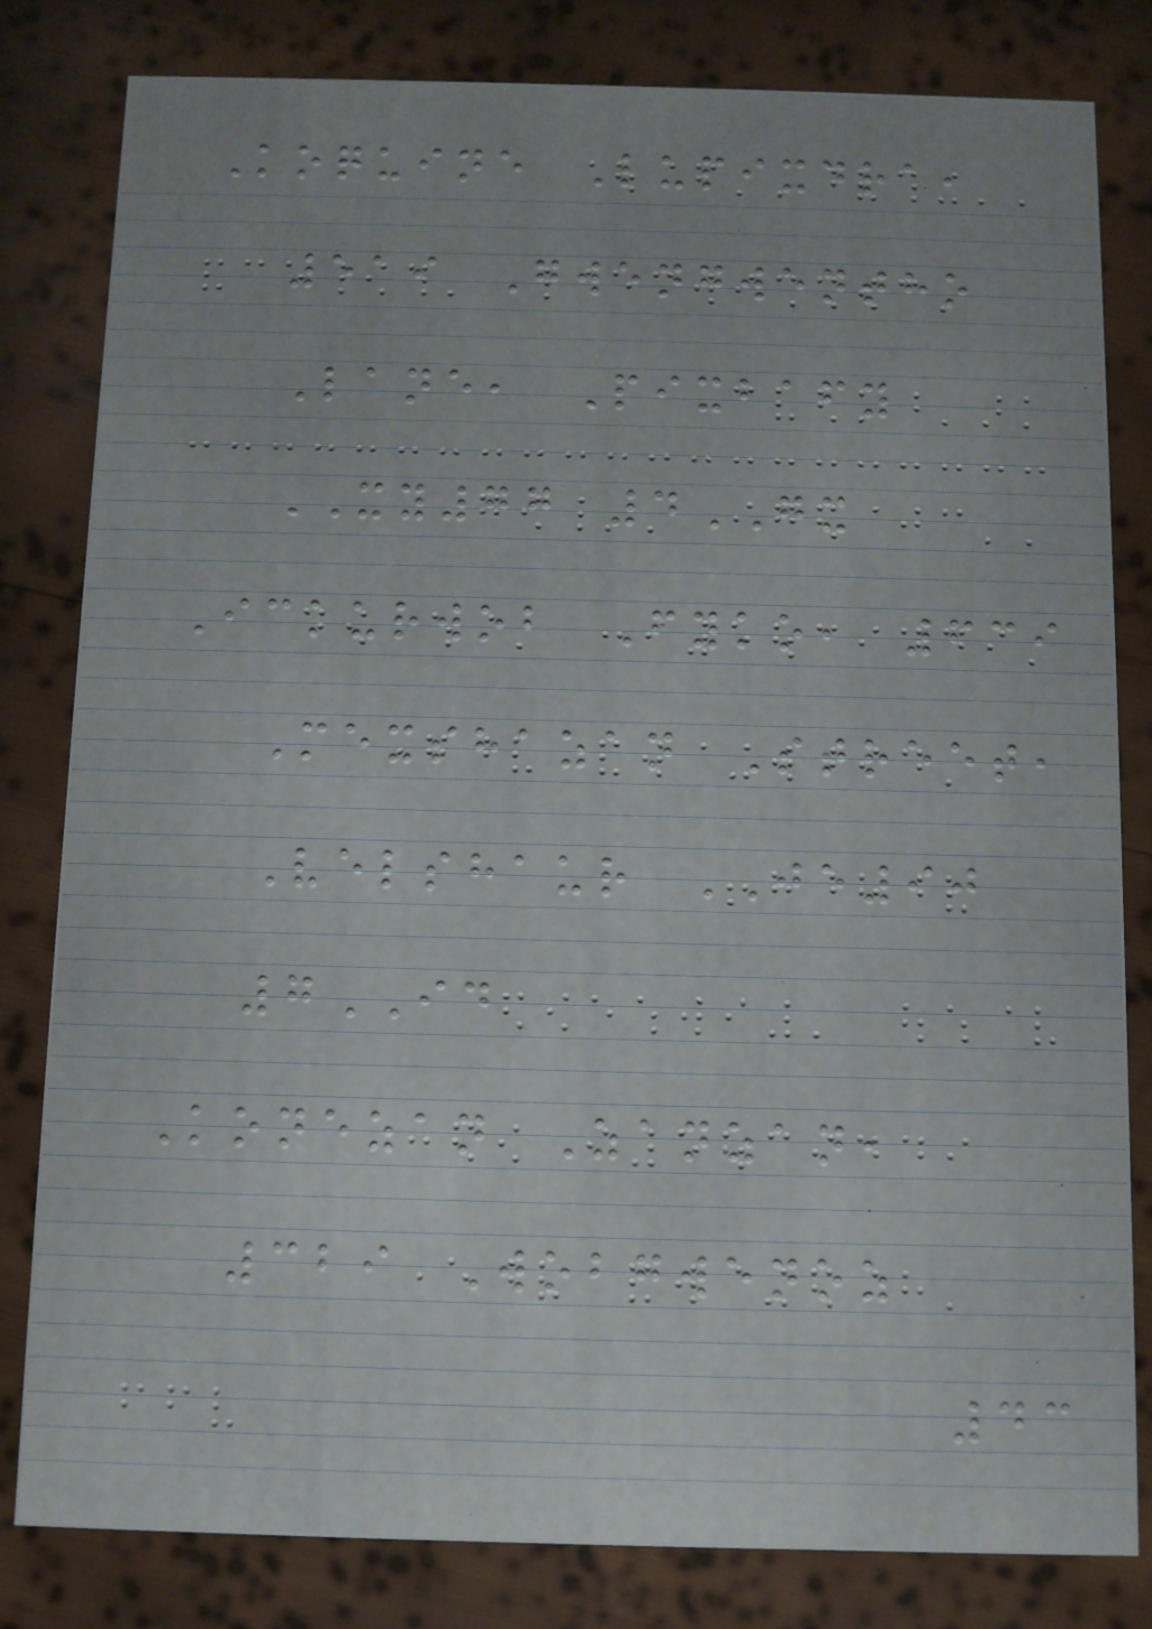Koquine Lupixdra,
519 Gwengwentho
Lane, Pixbafy
XY77 4GX
Ickurwob Fyko, 639
Mexshazan Street,
Velshaur JE90
7ID
Konezan Zanzan,
329 Wobgwenoz
43
